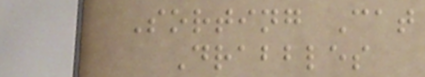Sorting Cat
Drabbles
